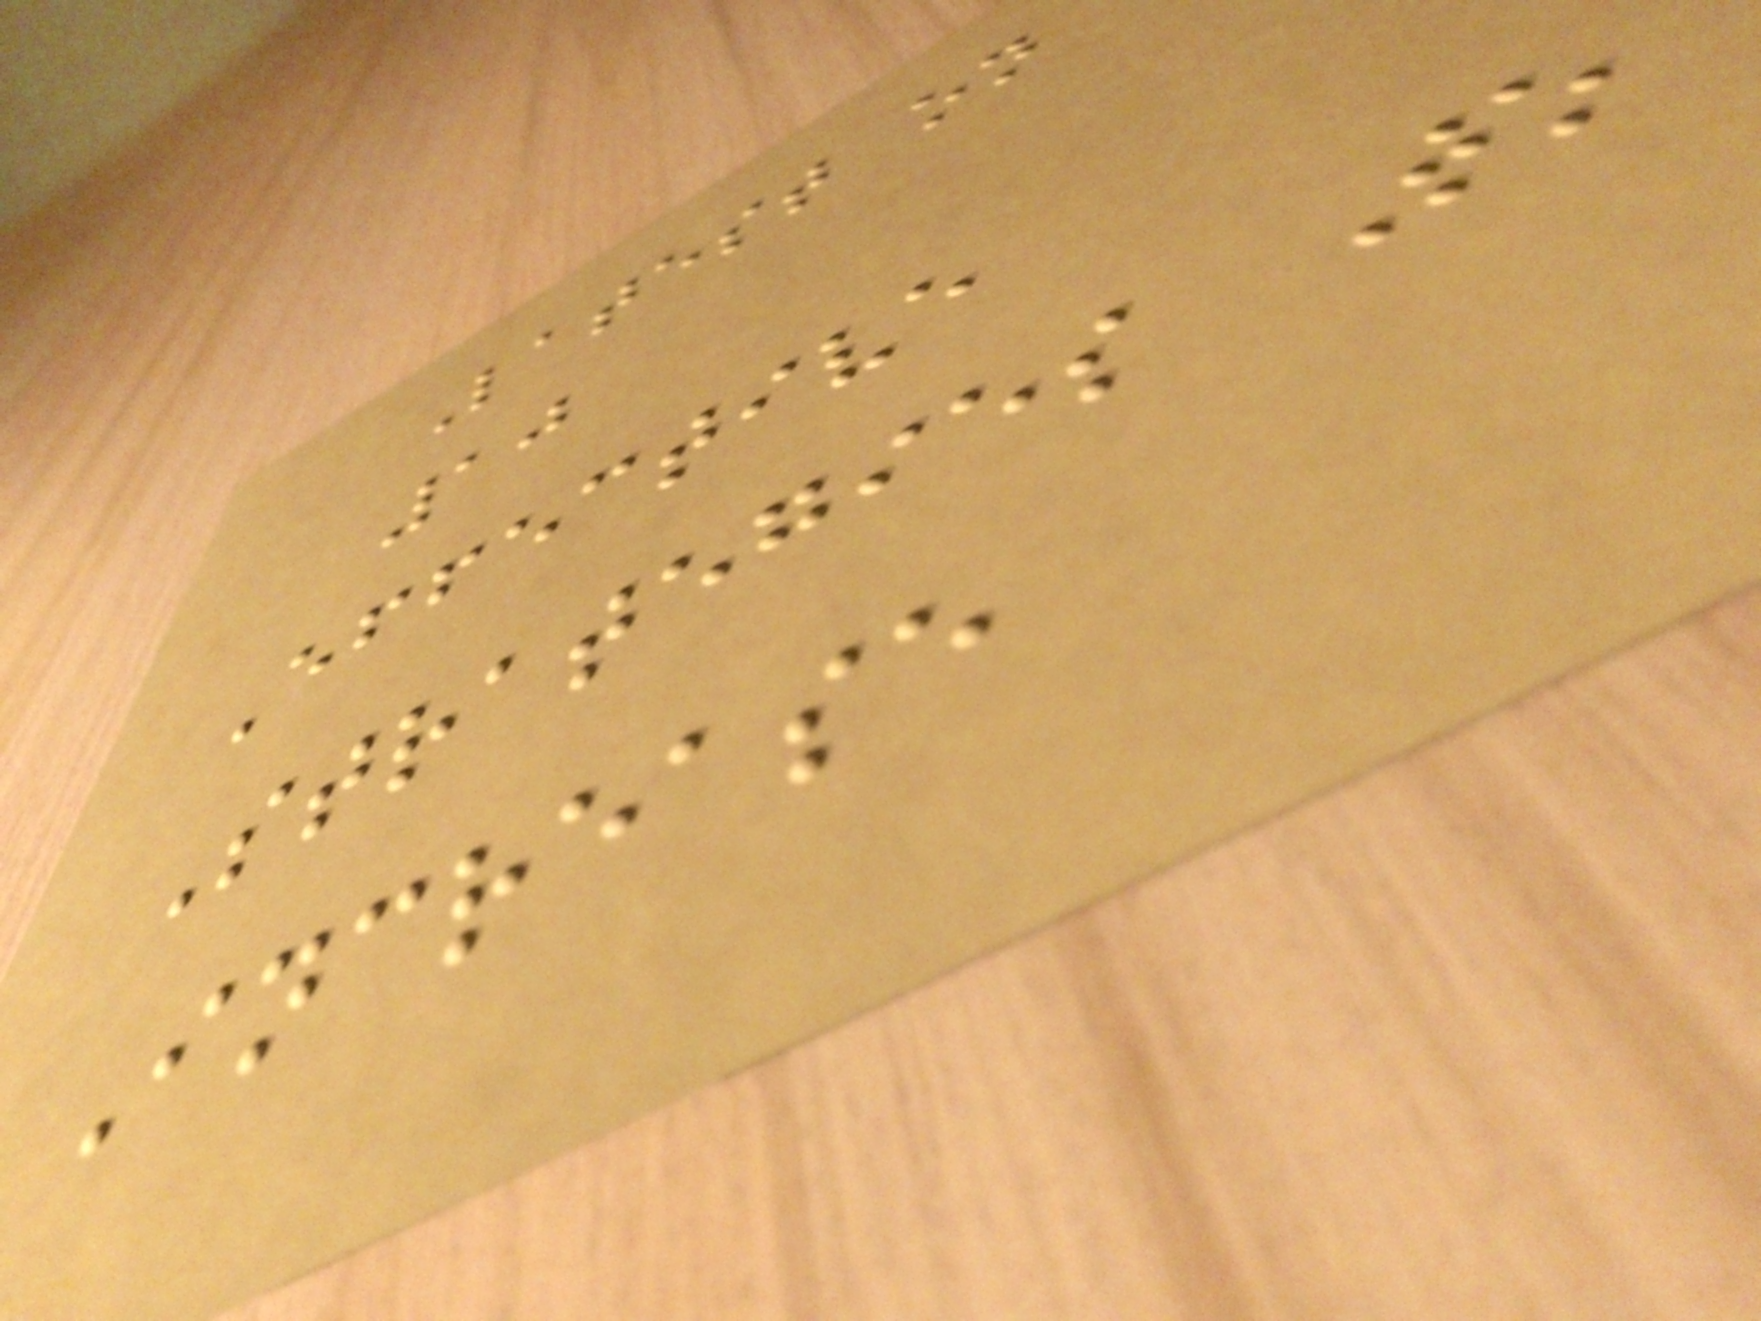Latest on
10
Effective
Strategies To
Increase
